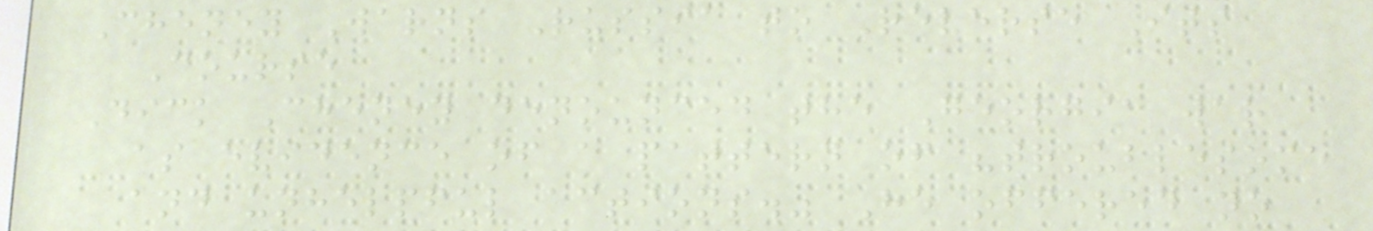Cheney Warns Russia to Reverse Its
Course
Dick Cheney denounced the Georgia war
as evidence of a pattern of "troublesome
and unhelpful actions." He offered no
